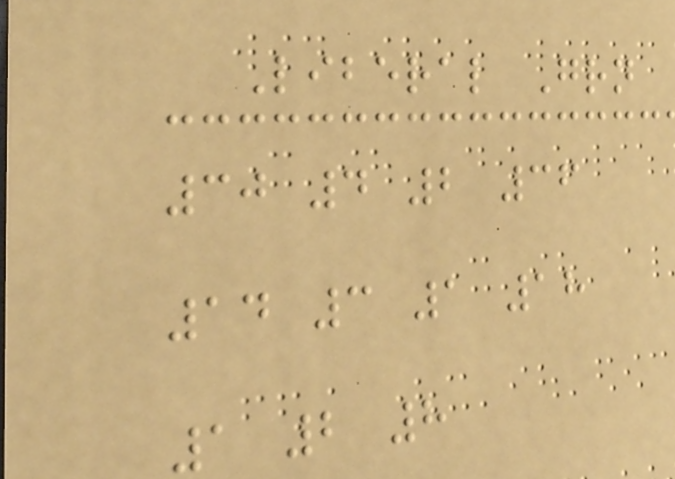Liberal Grn
30 4 2 36
14 3 1 18
1 2 8
